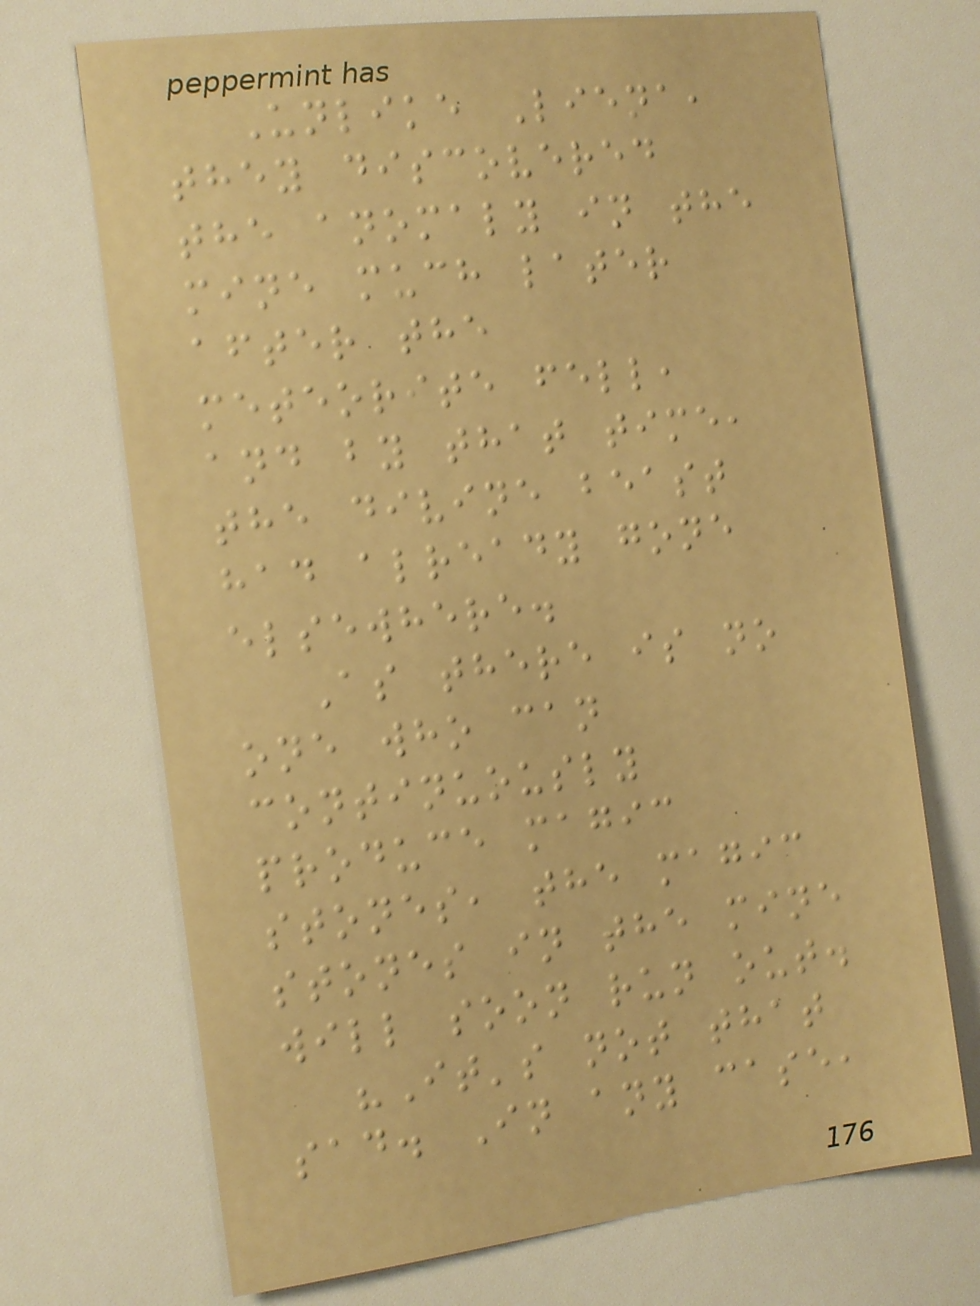Unlike Liena,
they discovered
the anomaly in the
mine much later
after the
meteorite fell,
and by that time,
the divine beast
had already gone
elsewhere.
As there is no
one who can
continuously
produce magic
stones, the magic
stones in the mine
will soon run out.
"It's not that
sad. In any case,
